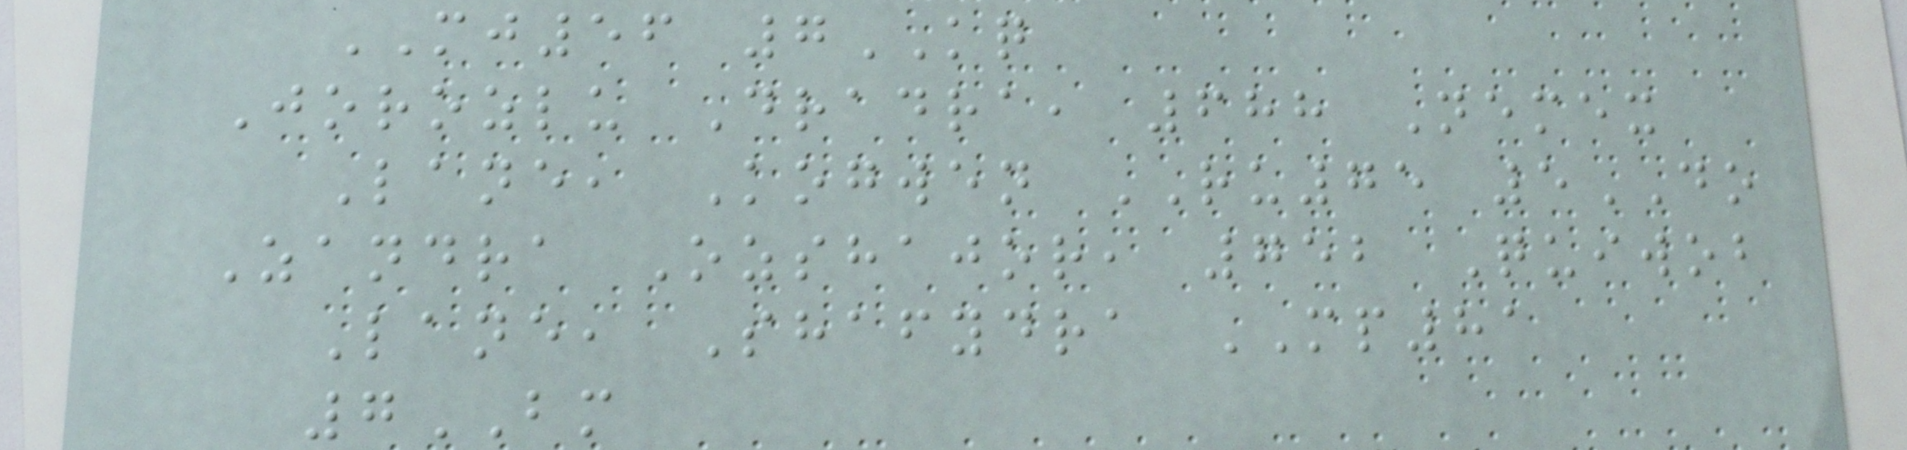MJ56 7KQ
Jorozlu Dradra, 688 Nemex
Lane, Kogwen RU75 5DO
Zandra Ozshajor, 752 Quiwob
Lane, Shafydra MP81
7BM
